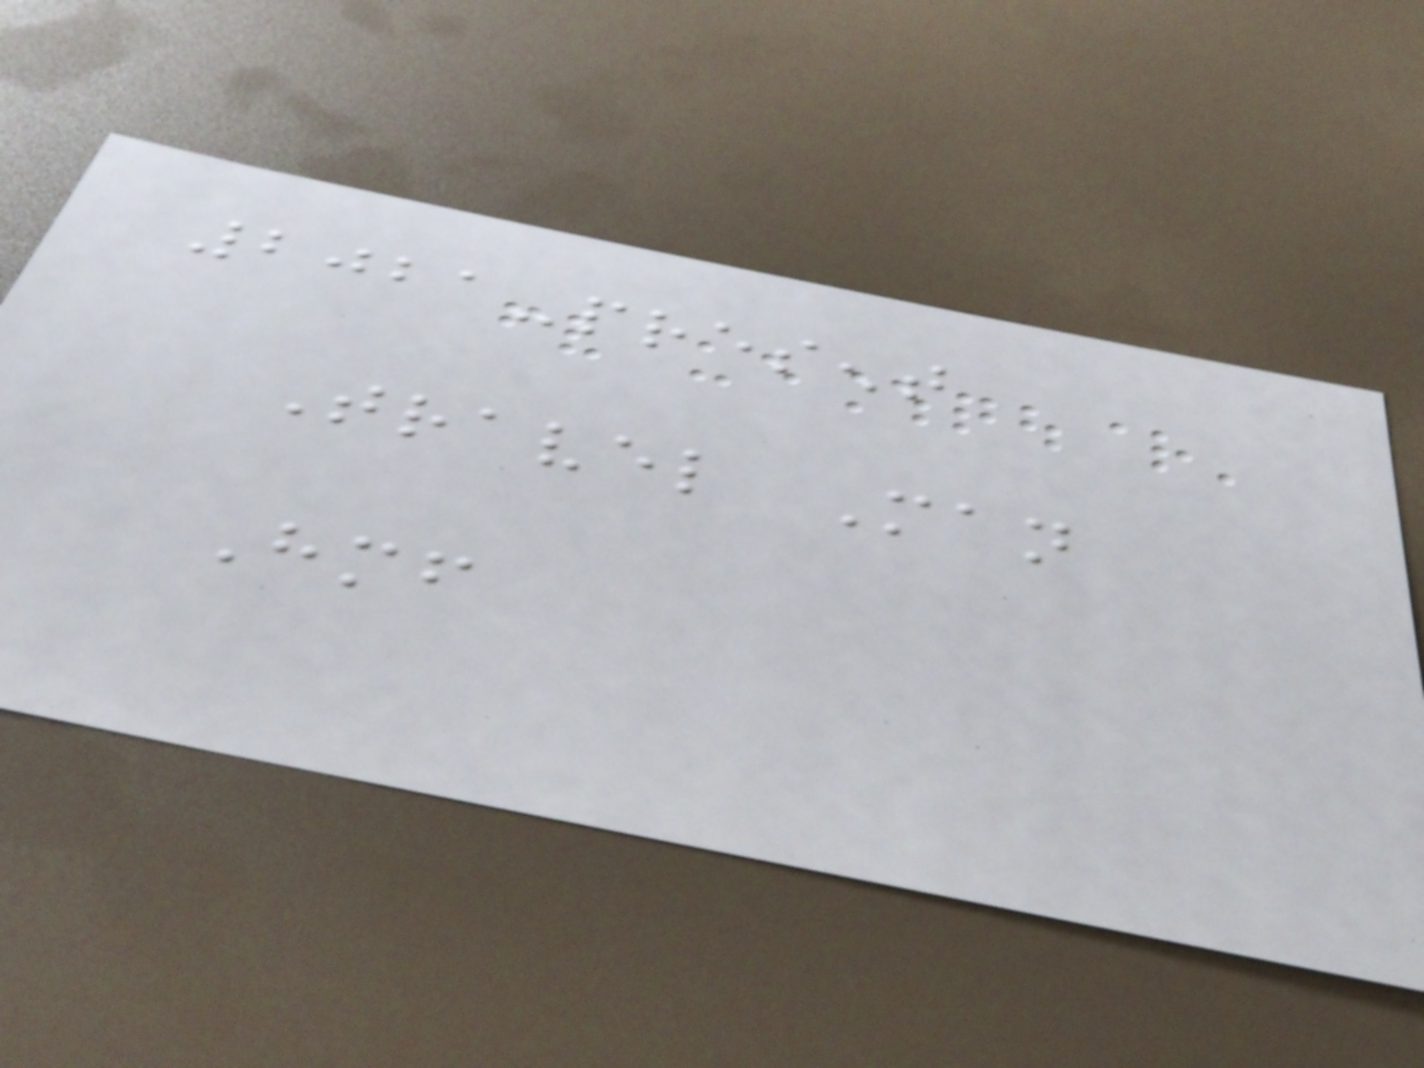2021-present
Travel Man
Himself
